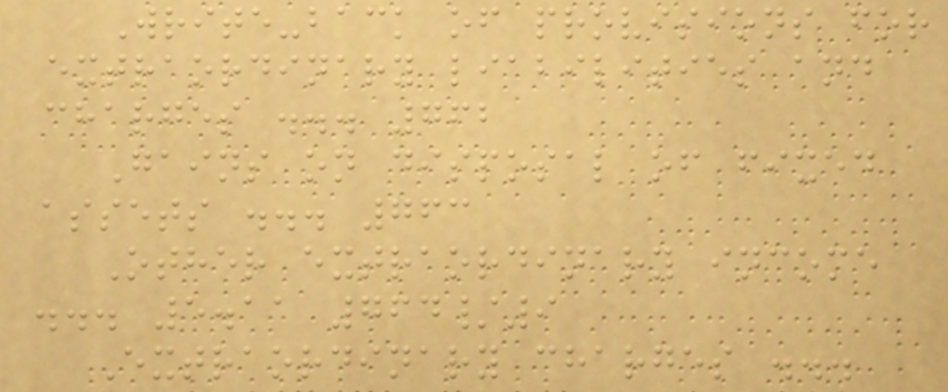Write-back of provisions for
extraordinary liabilities and
charges ... 762
Gains on disposal of fixed
assets ... 763
Other extraordinary income
... 5.11 764/9
Extraordinary charges ...
